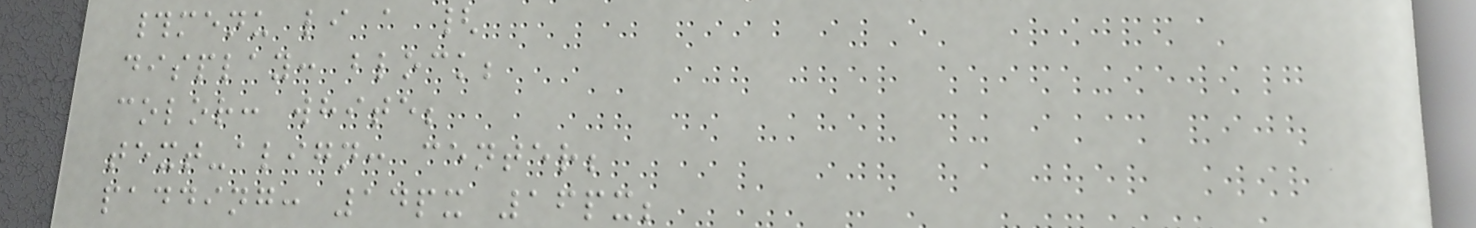#menu li a {
display: block;
color: white;
text-align: center;
padding: 14px 16px;
